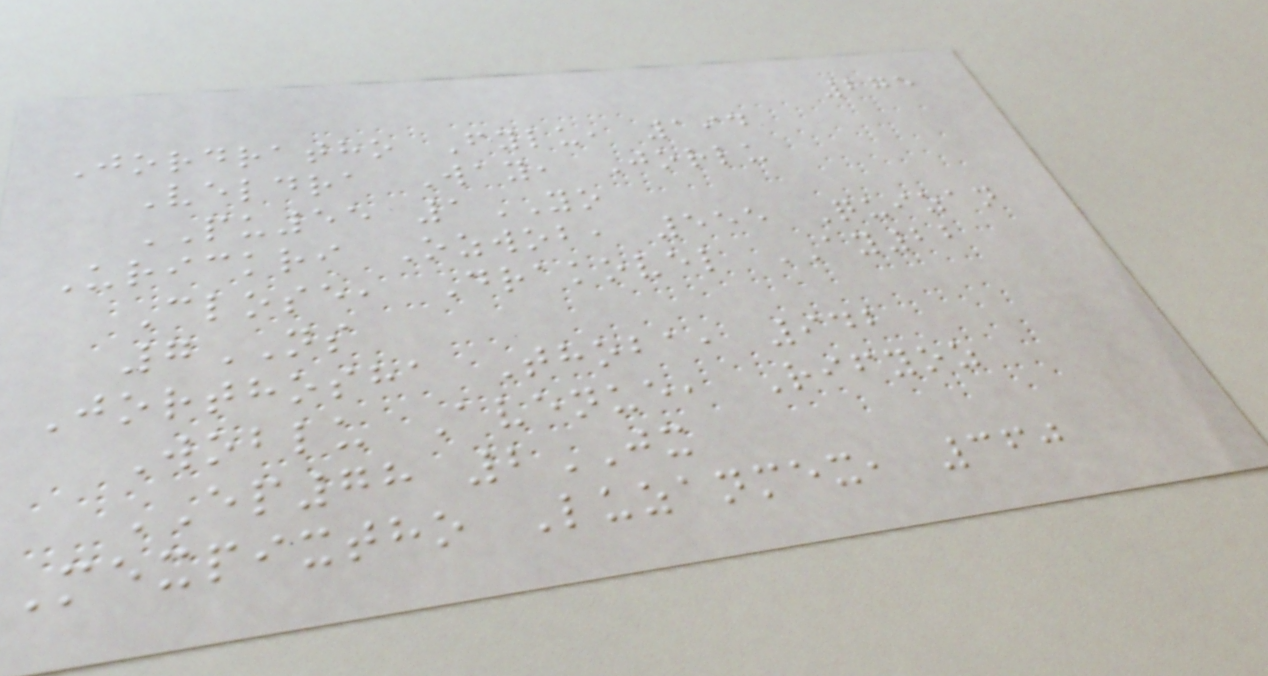275
Jordratho Fylu, 194
Veldra Way, Jorlu
PU55 1YO
Urickri Ozwob, 555 Quizan
Close, Drakovel AY22
7NS
Jorthosha Thoba, 942
Woblu Avenue, Rifyoz
EP78 2JX
Mexpixtho Luzanmex, 360
